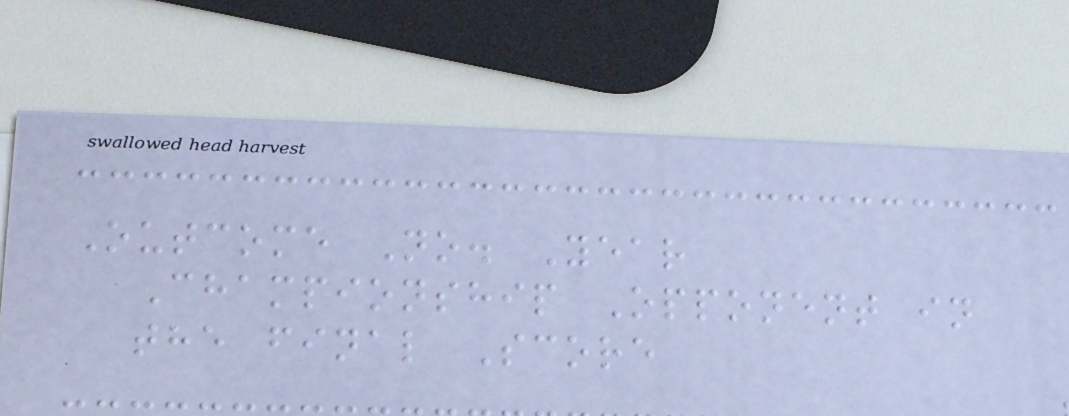Outcome No. Year
Championship Opponent in
the final Score
